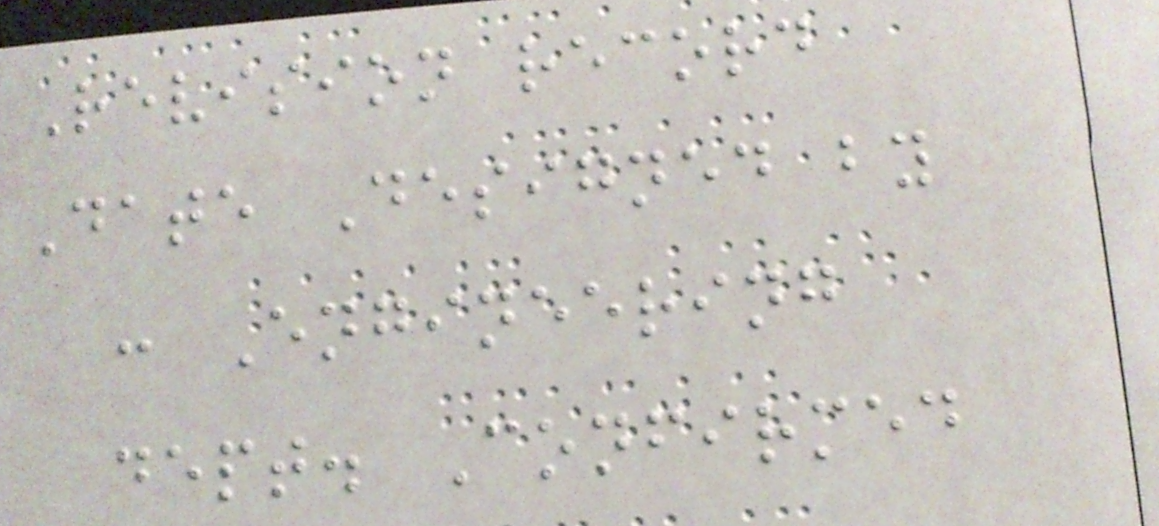Revision record
Date Designed by
: Engineering
dept. Confirmed
